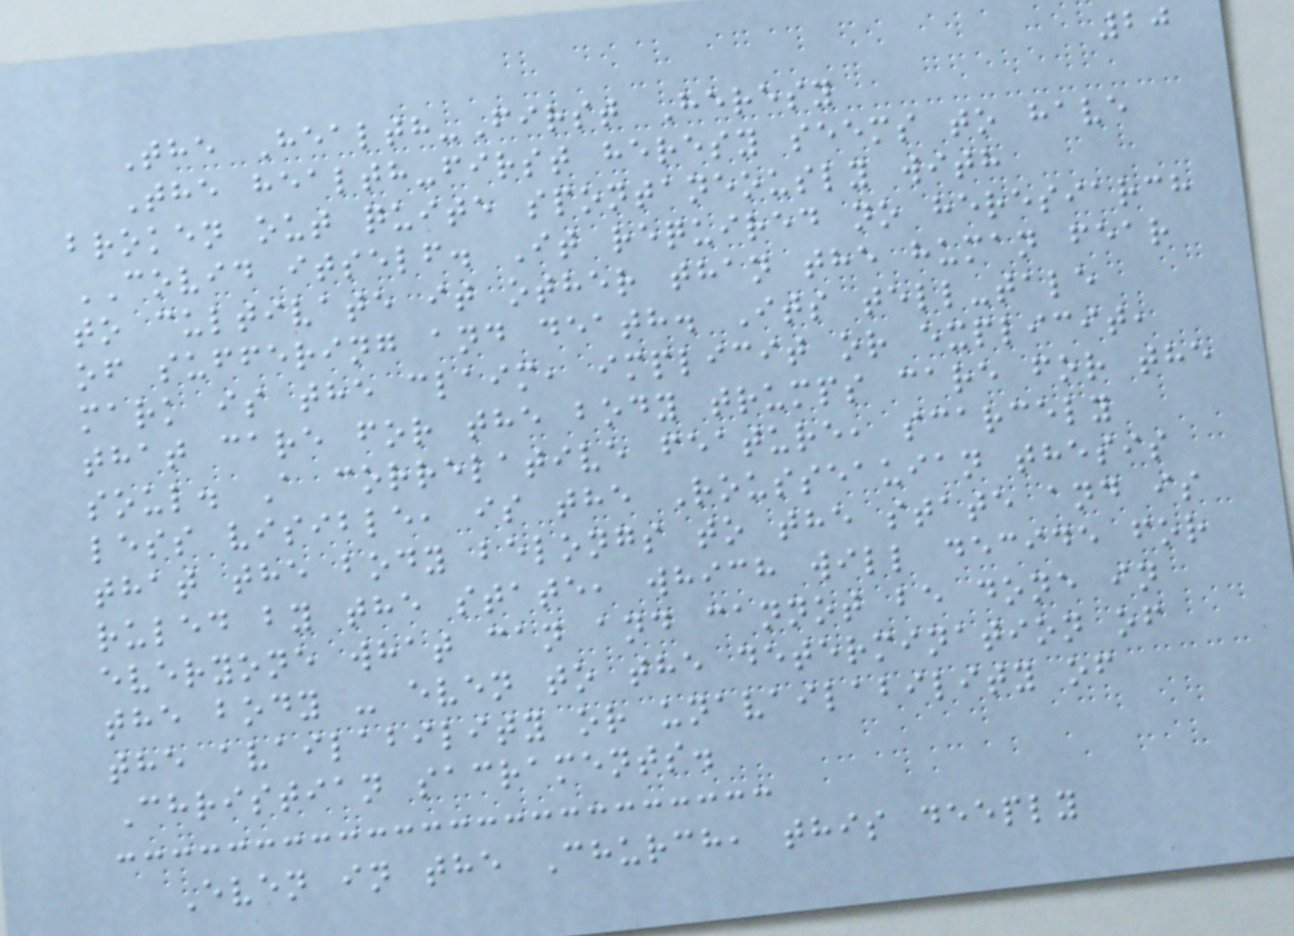20
The Health-First Heresy
The health-first heresy seems to have
broken out quite spontaneously with
COVID itself. It required no heresiarch
to cultivate it other than the human fear
of suffering and death. Its tell-tale
mark is the claim, implicit or explicit,
that care for the body trumps care for the
soul. A correlative feature, scarcely
less visible, is the Rousseauian thesis
that the body belongs to the state and is
ruled by the state, which will decide for
everyone what can and cannot be done in
the body - even to the determination of
the availability or unavailability of
Christian sacraments.
Even in the Church, this deeply
